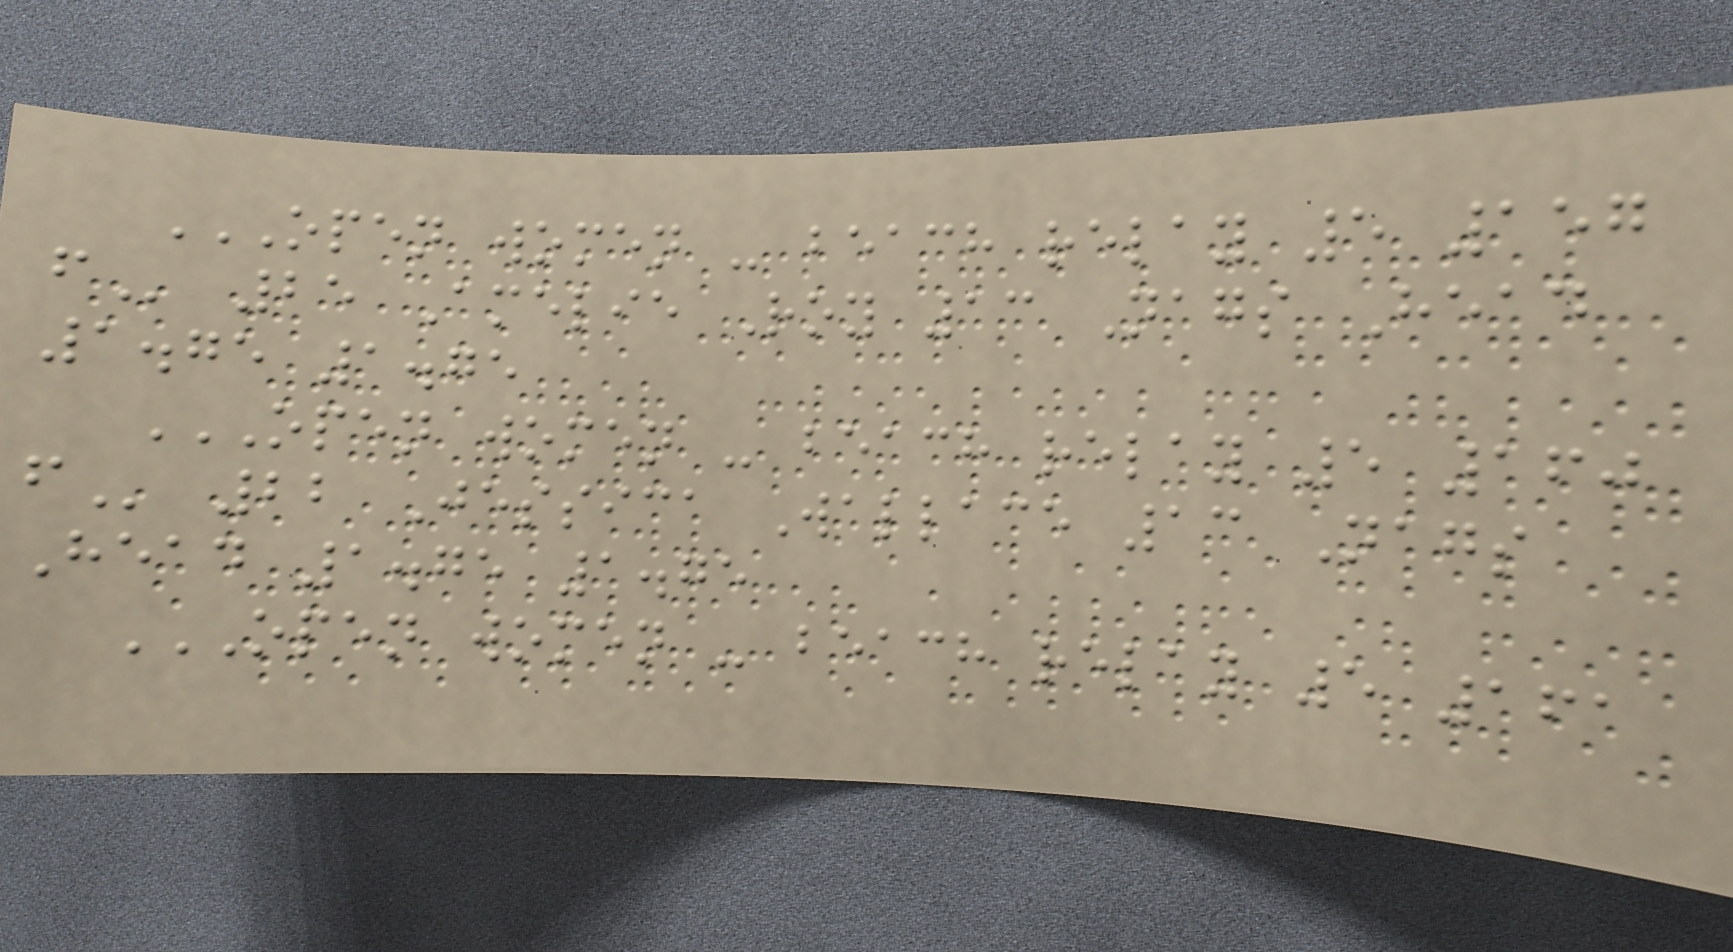OPEN WOMEN - BEACH RELAY 5 157
F 25 Amelie Roy 13 Nags Head
1.75 1.75
OPEN WOMEN - BEACH RELAY 5 160
F 22 Jessica Wallace 13 Nags
Head 1.75 1.75
OPEN WOMEN - BEACH RELAY 5 161
